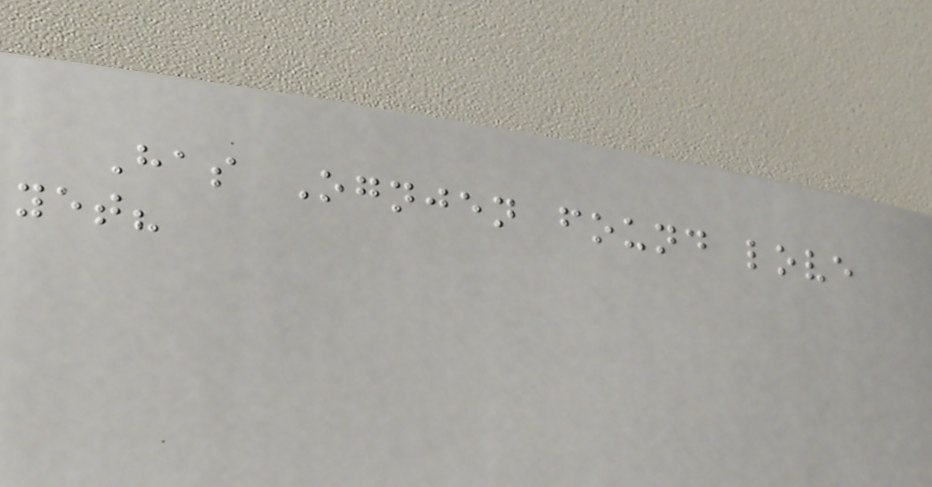Has Ognjen found love
yet?
